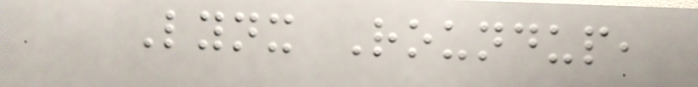Lynx Roundup,
